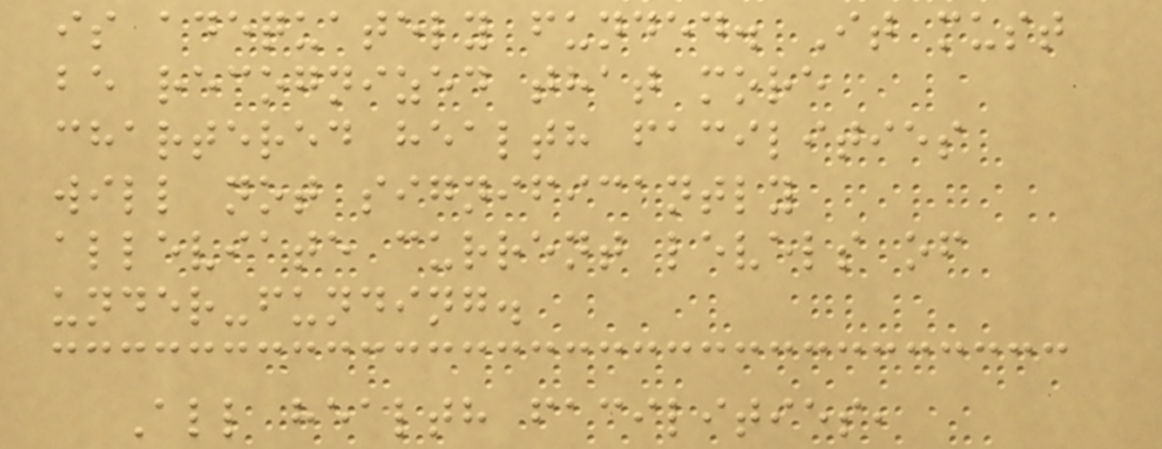is adequately funded. It must
be recognized that more
chartered health facilities
will not significantly
alleviate current levels of
under-funding.
All health facilities,
